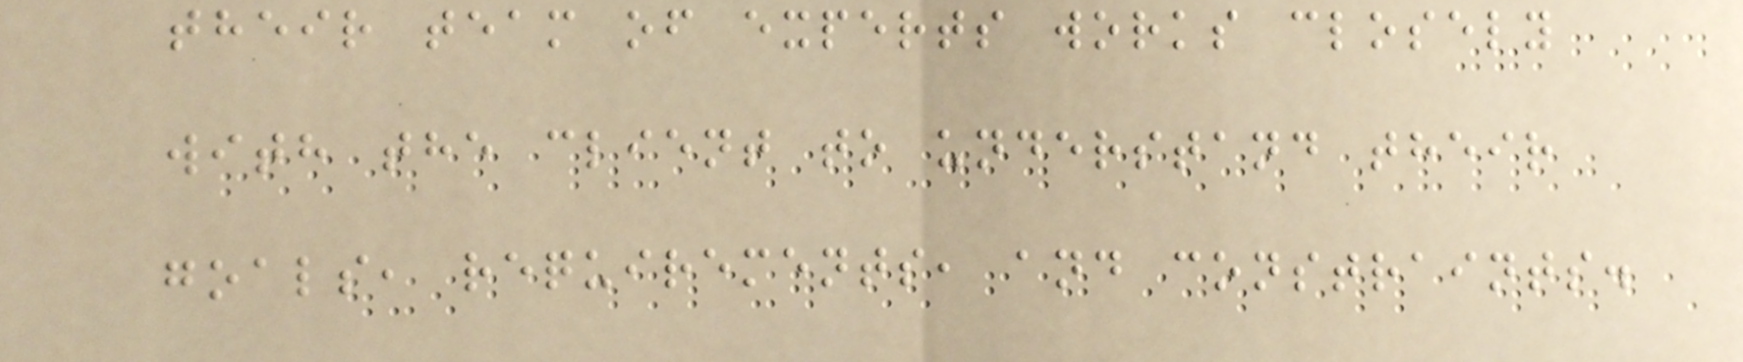their team of experts works closely
with the client to understand their
goals, requirements, and constraints.
